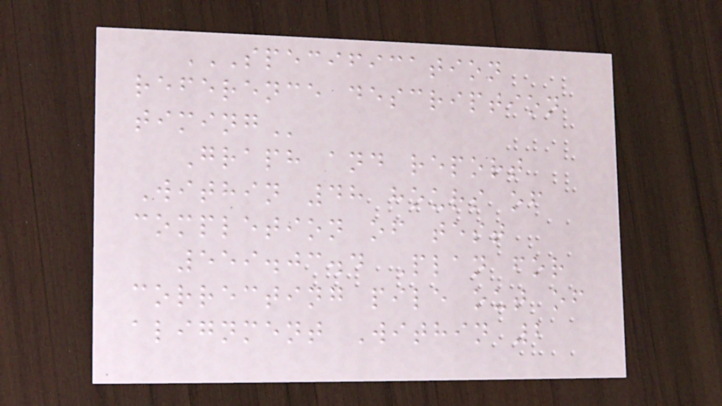SPECIFICATION
REFERENCE DESCRIPTION
TIMING
Graph and report
Within 48 hours of
completion of test
559.03.4 Plan for
correcting pile out of
alignment Within 2
